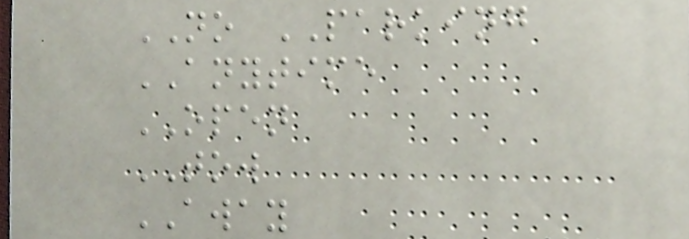NO PARKING
ANYTIME
OPEN
TOW
AWAY
